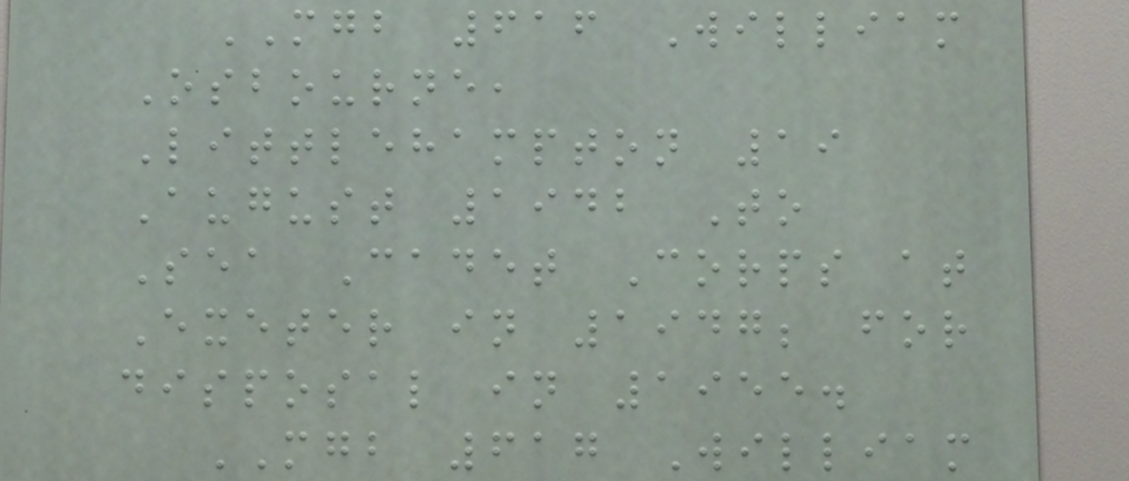MGB 616 William
Osbourne,
Littlehampton 19
August 1942 To
Sea Cadet Corps at
Exeter in 1947; for
disposal in 1955.
MGB 617 William
